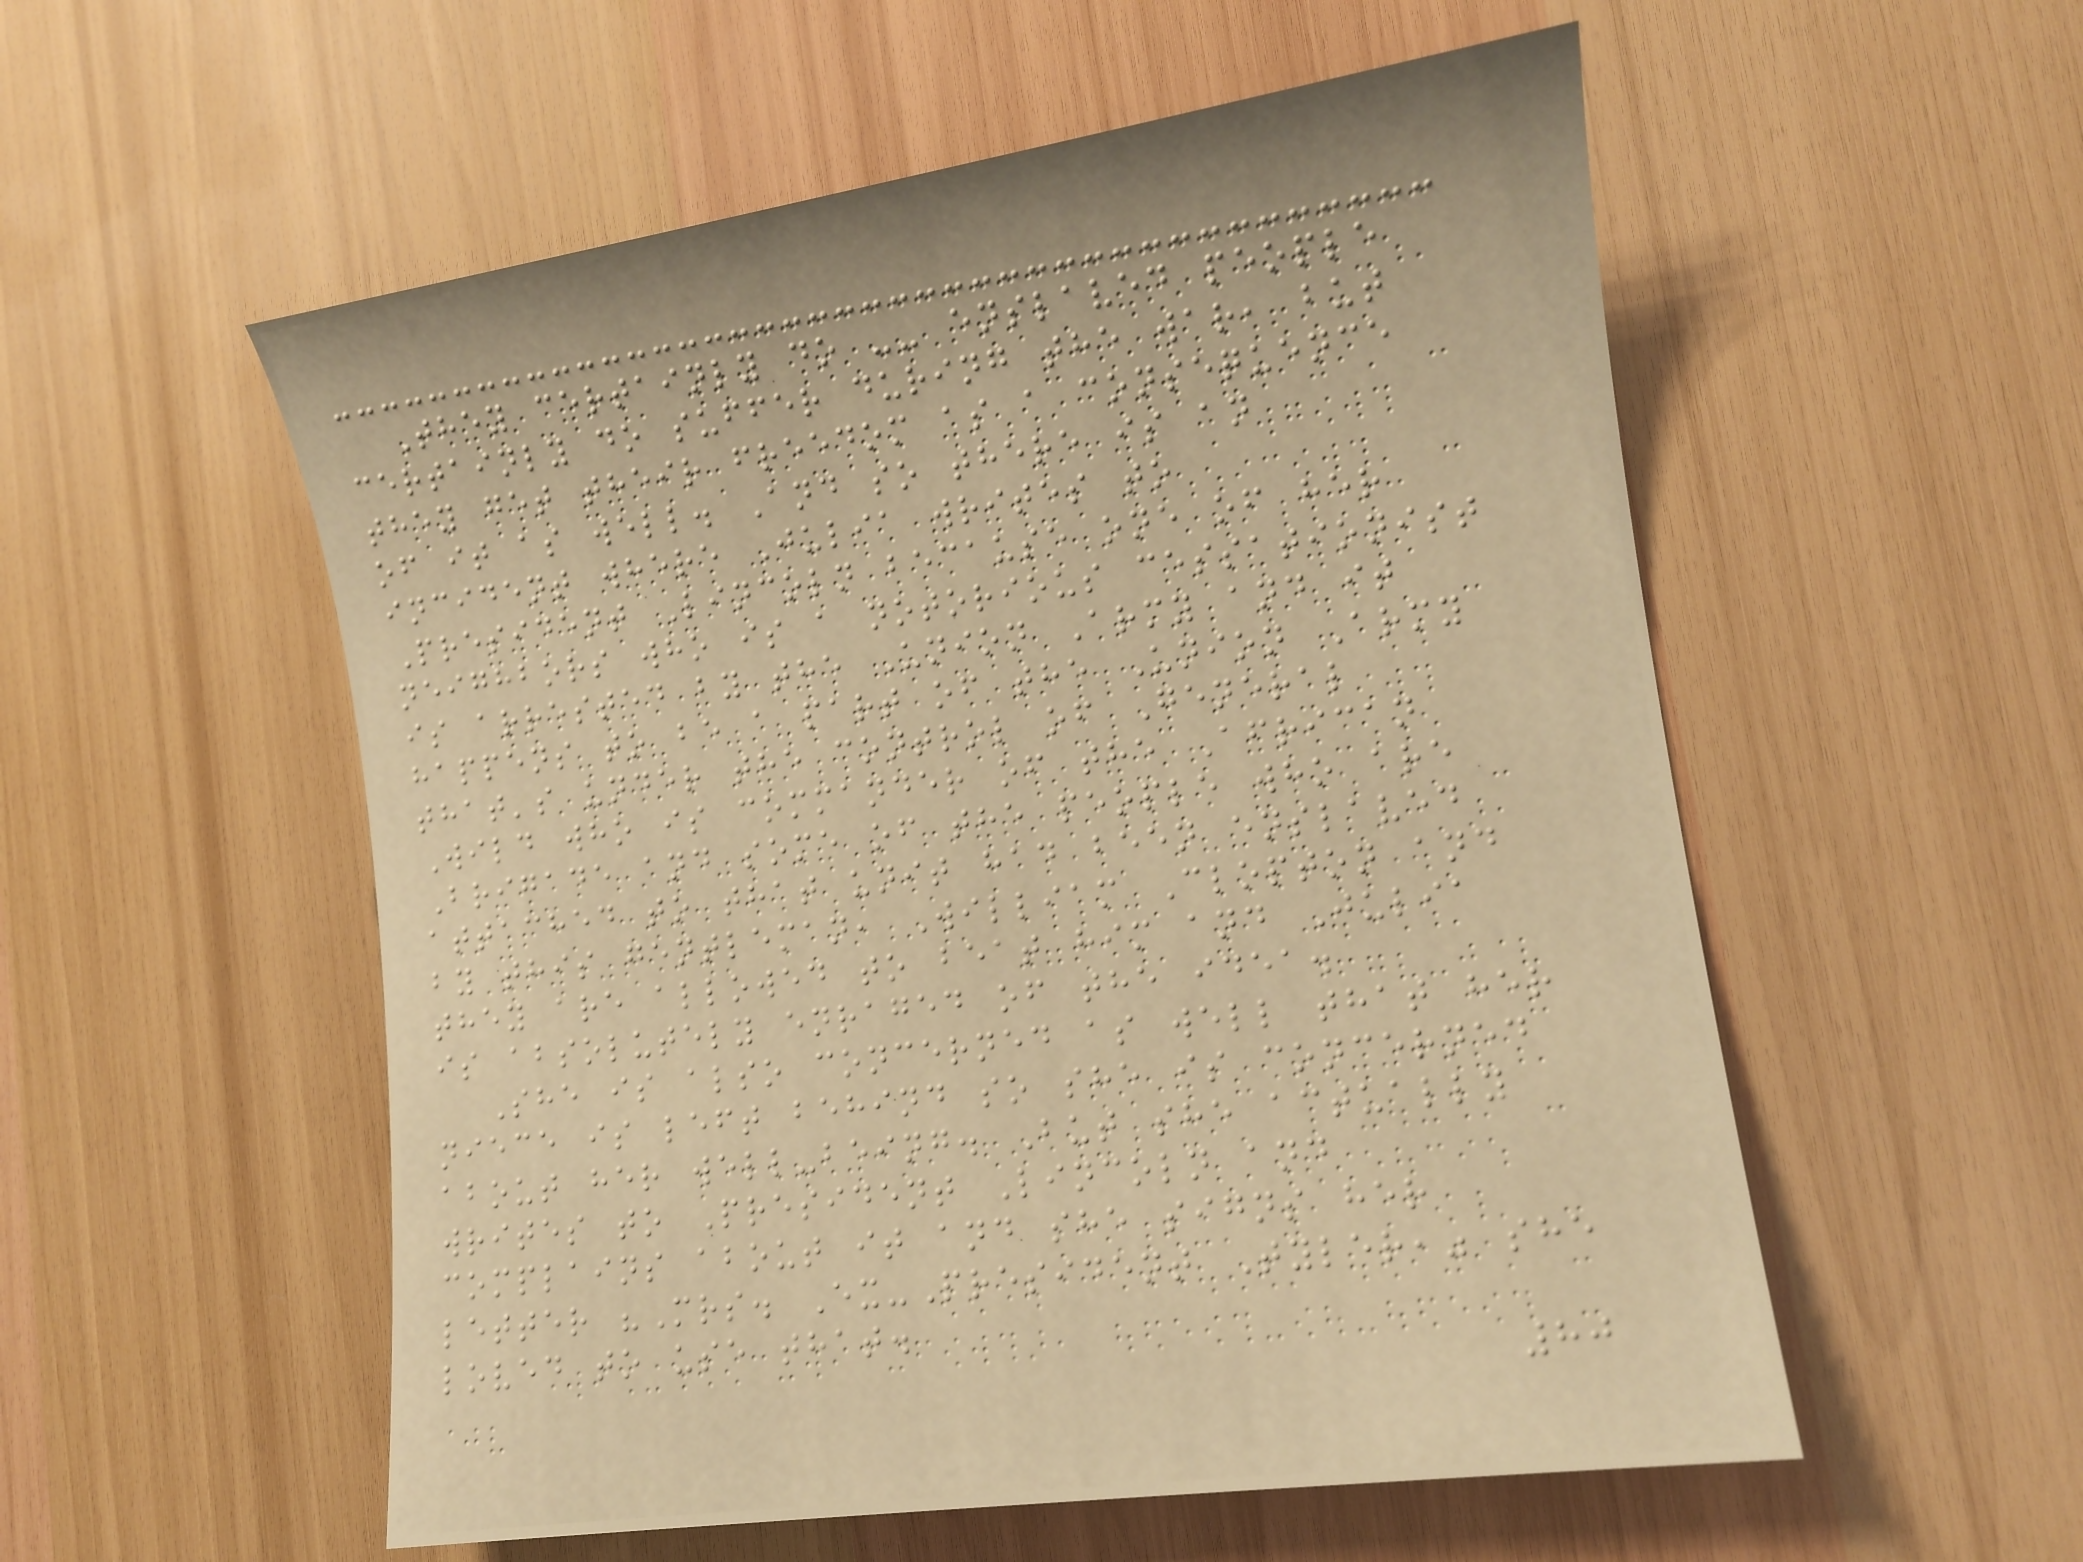They certainly do -- enslaved people
certainly do suffer during the war, but
they get their freedom as a consequence
of it as well. And so there is an
incident where Julia writes to
President Lincoln because one of her
neighbors who is a notorious cessationist
is arrested by the Union Army and it
happens to be a part of the Union Army
that's under the control of General
Wild who is commander of the African
Brigade and some of the people who are
attached to that unit had been enslaved
by this gentleman, William Clopton and
they are allowed to beat him and Julia
is absolutely enraged of the idea.
She is also concerned as well that her
niece is left behind so she is concerned
about her well-being. But she actually
writes to President Lincoln and
complains about it and she signs her
letter "Mrs. Ex-President Tyler," she
loved to use that.
80
